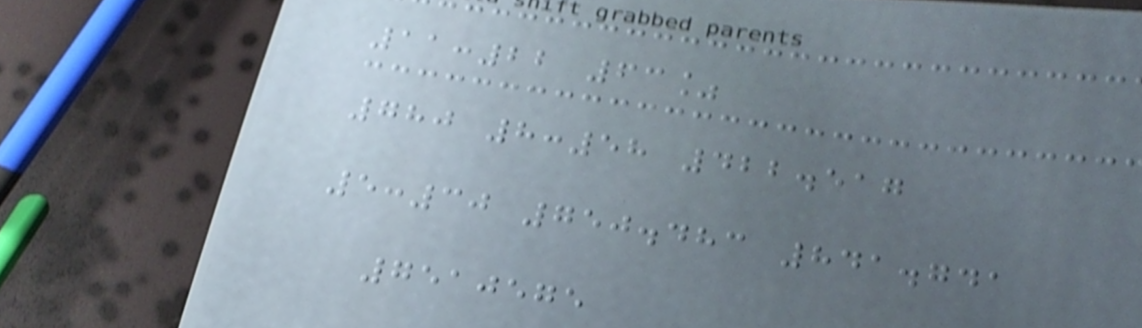11:22 63%
780 8:58 422.517
5:30 750.483 841.741
7510575
